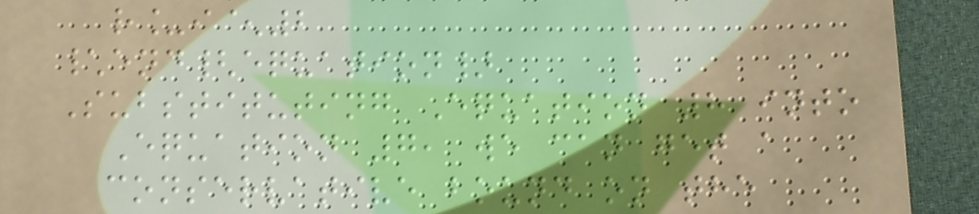r_i^2
\end{equation}
Substituting Equation 8 into
Equation 7, we can get a
conservative bound on the
